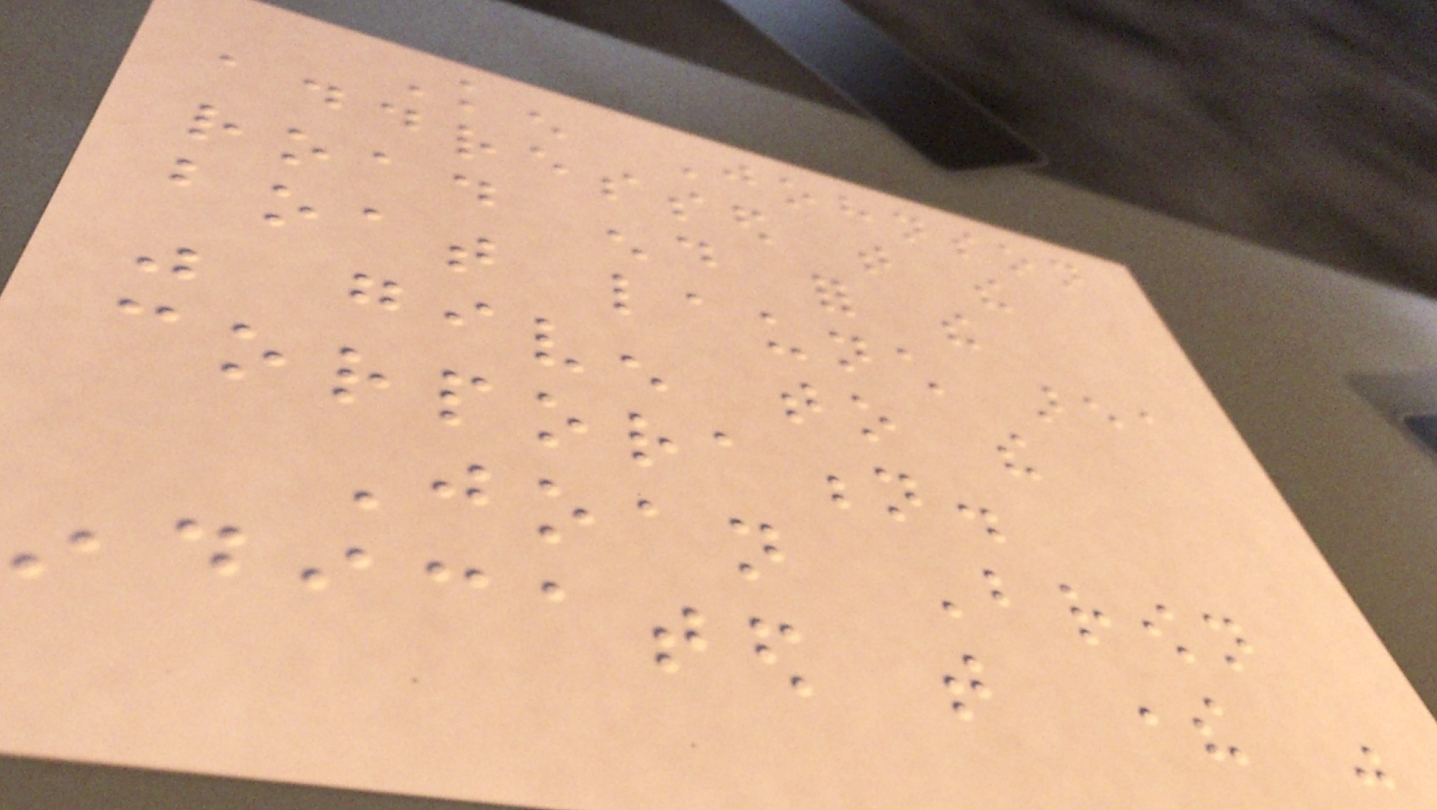Ken Johnson
addressed that the
road end for the
boat launch area
was given to the
corporation.
Joan Brown
indicated that there was
